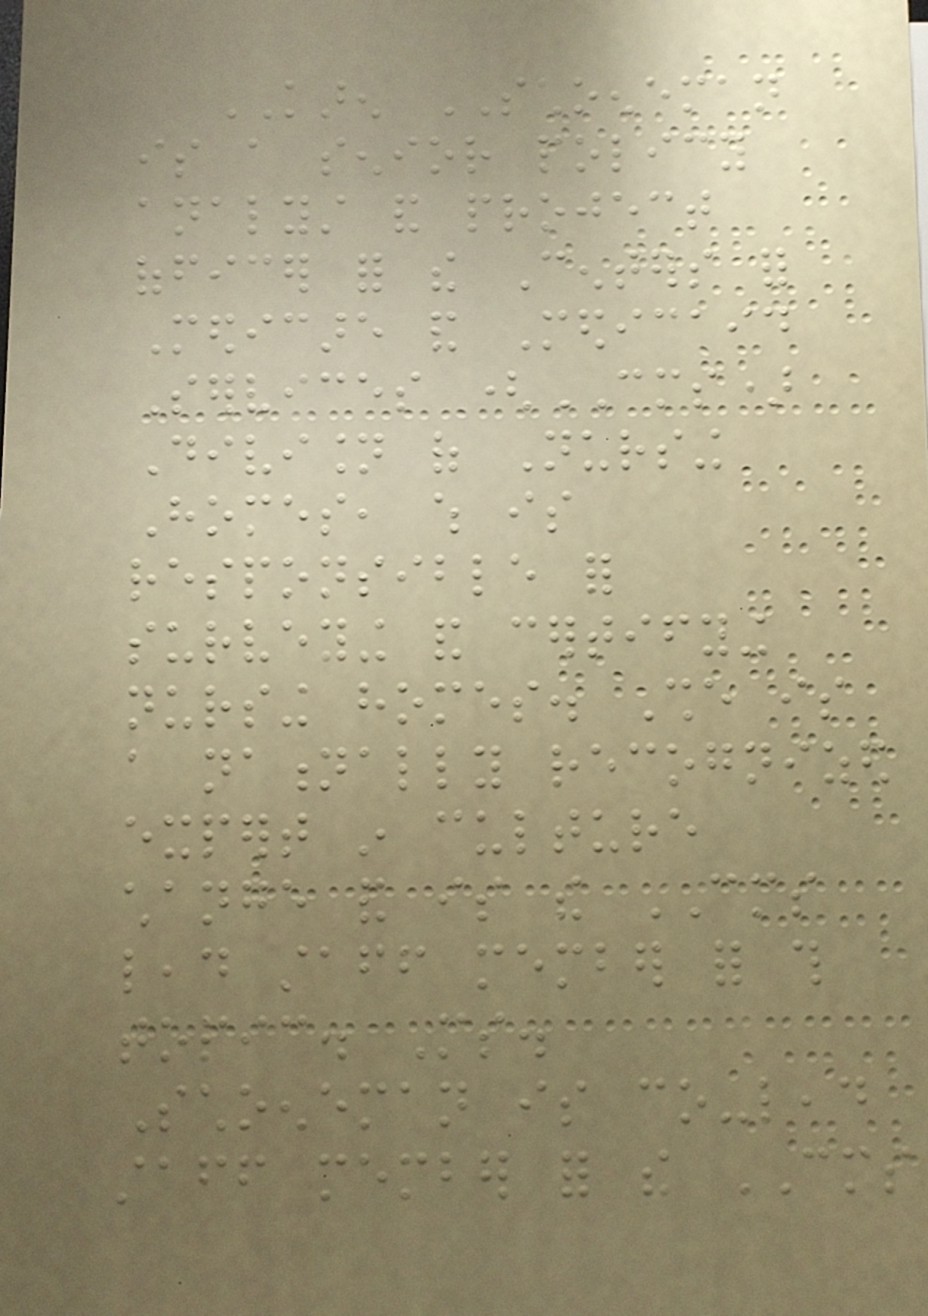KAREN SCHOENEMAN
is a senior policy
analyst and project
officer for the Centers for
Medicare and Medicaid
Services (CMS)
Division of Nursing
Homes, which is
responsible for
surveying and certifying
nursing homes. She is
a nationally recognized
expert in culture
change and is the CMS
lead staff member for this
topic. Ms.
Schoeneman is co-lead
staff member for the CMS
